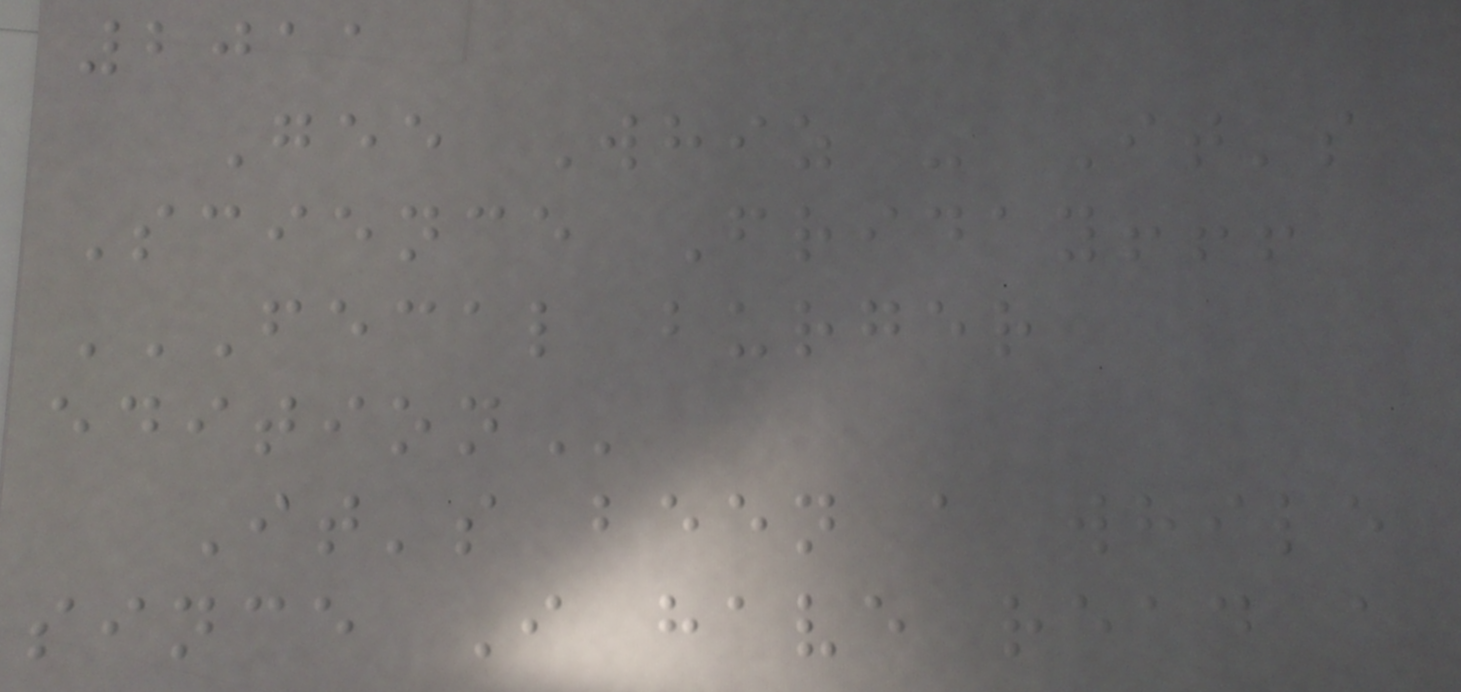2011
Gee Whiz - It's
Science Friday!!!
FECAL BURGER
EDITION
It's been a while
since I have read a
